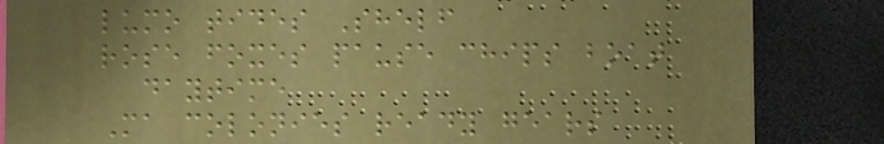lumo tides Shelf
rose foxes pause chips boat
daytime
Ma colonies ready gears
